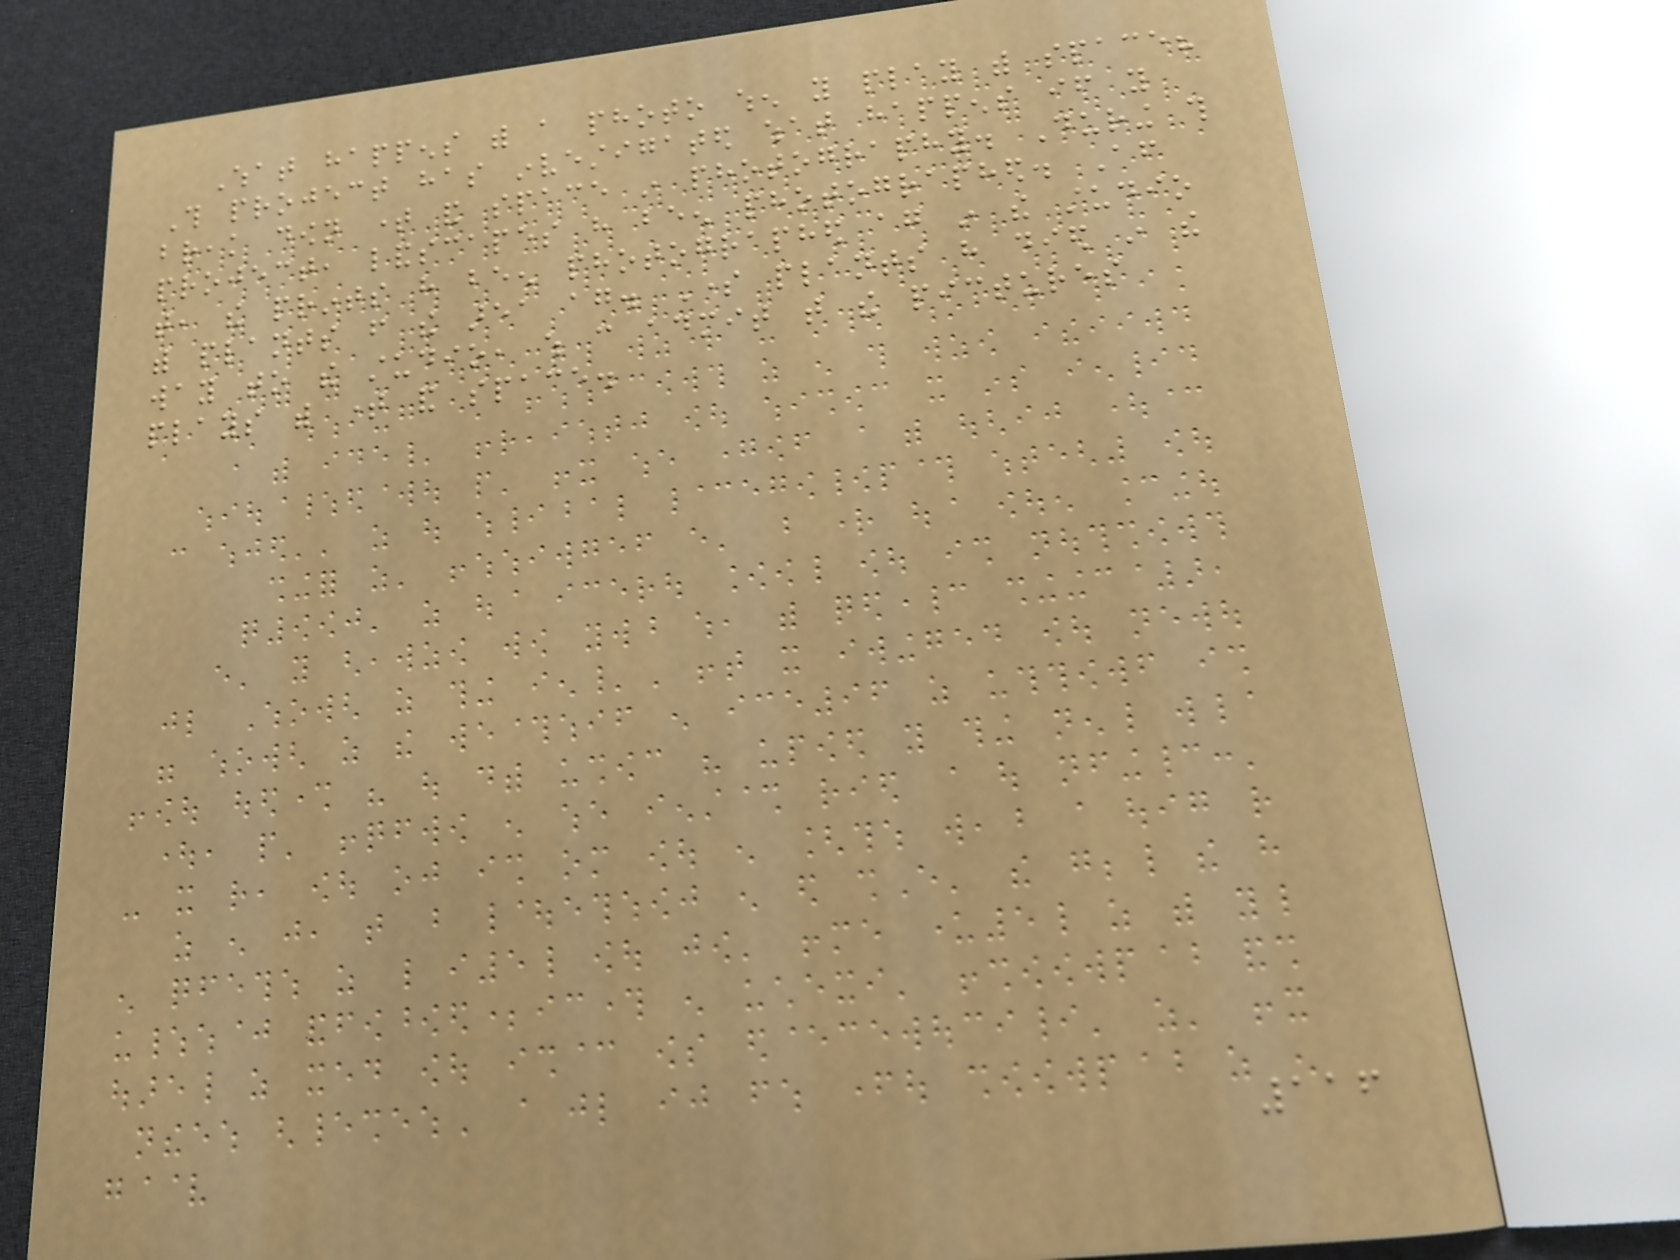What happens with a photo when you play with space?
This project has investigated what happens if you
break down time and space in photography. During this
project, landscapes have been photographed. After
that, the prints have been photographed again in the studio
with plants from the area again. Some plants have died in the
way to the studio, which can admit that the pictures
plays with time and space.
116
